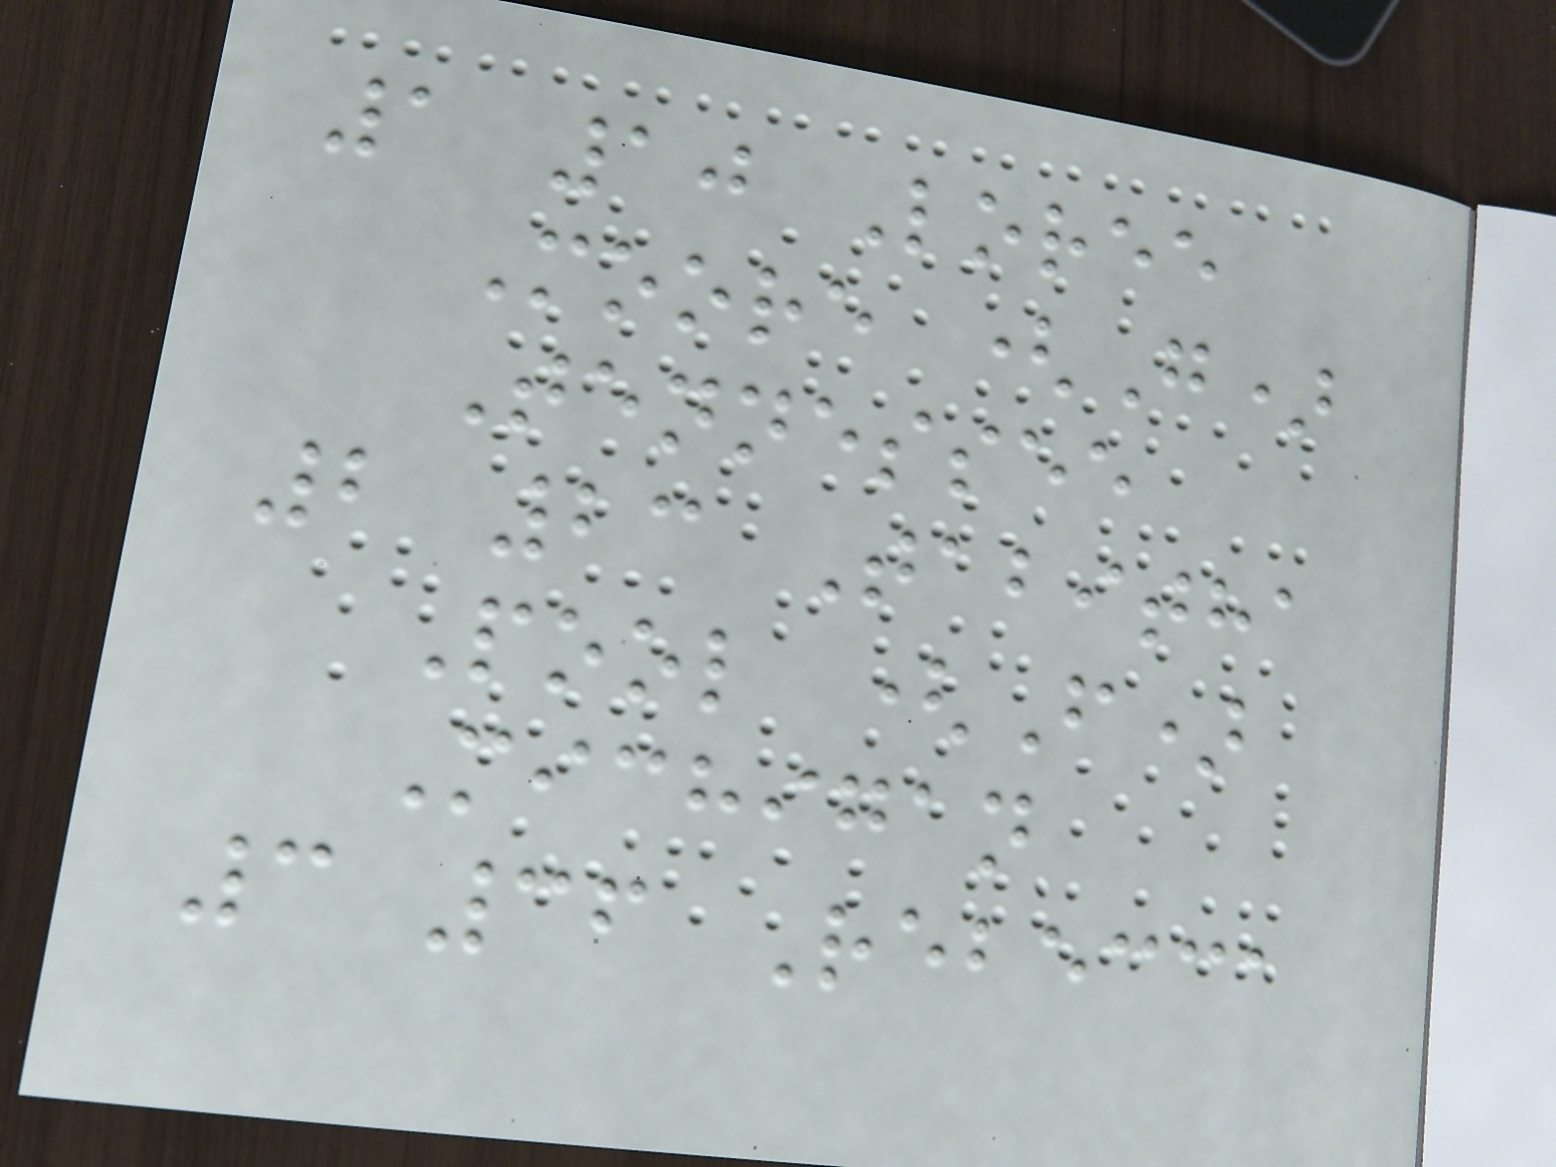1 10 Loree
Moore (G)
Tennessee
2 23 Tabitha
Pool (F)
Michigan
3 36 Rebecca
